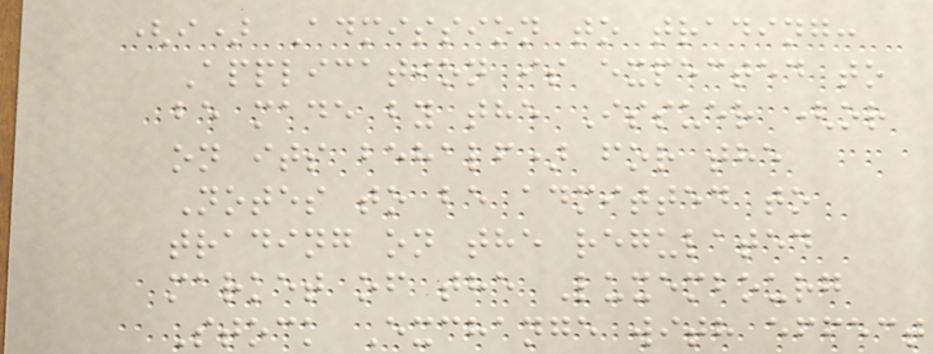(i) Admission to trading:
Application is expected to
be made by the Issuer (or
on its behalf) for the
Notes to be admitted to
trading on the regulated
market of the Luxembourg
Stock Exchange with effect
